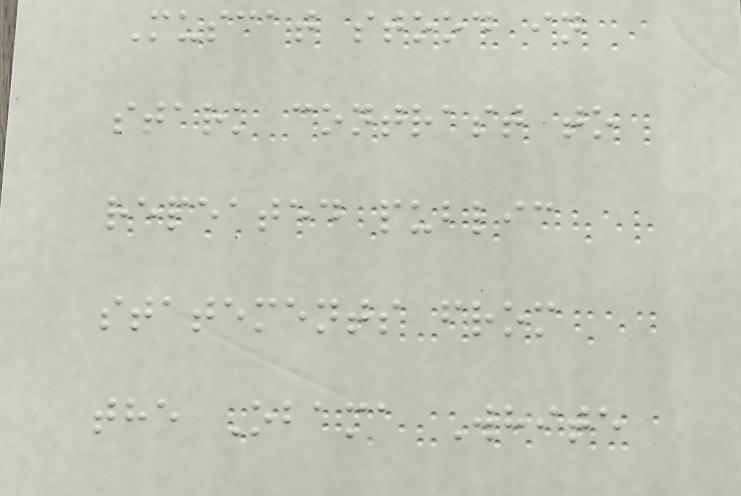Muscat stood in
stark contrast to
repeated public
statements from
the Obama White
